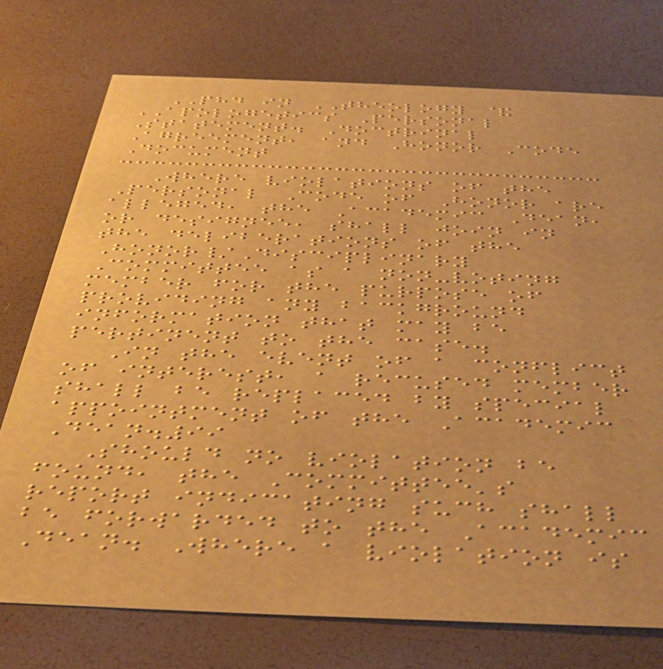PHD in THEOLOGY &
APOLOGETICS Personal
Statement. Doctrinal
Agreement, and Honor Code
Document
Where violations of the
Personal Code of Honor are
alleged, the Academic Dean,
or designee, shall join in
the deliberations of the
Honor/Disciplinary
Committee as a non-voting
member for the purpose of
providing any background
information that may be
pertinent to the case.
In the event of a conflict
of interest, a recused member
shall be replaced by special
appointment of the Academic
Dean.99
Should no violation be
found, the Committee's
report indicating such shall
be forwarded to the Academic
Dean. Where a violation is
